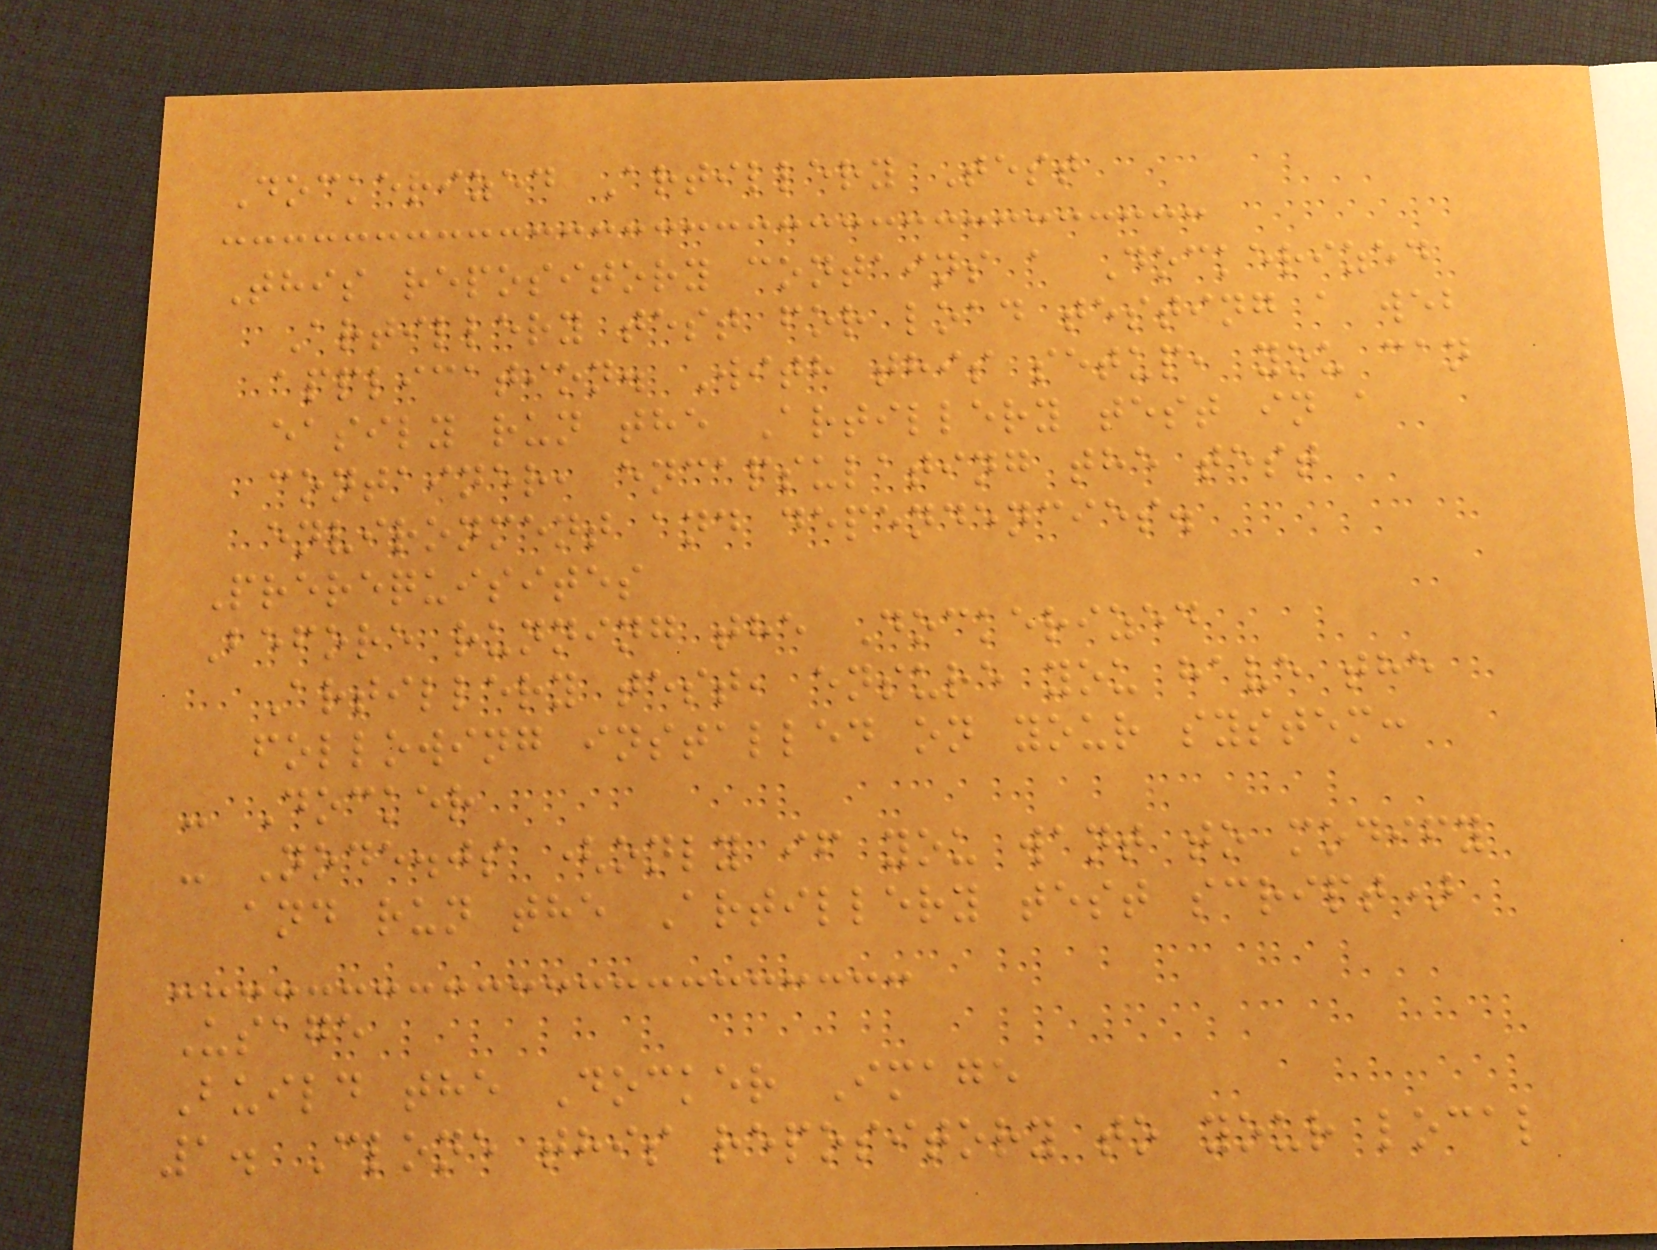Dockerized Artillery Test
This repository contains a Dockerized
Artillery test for load testing a web
application. With this setup, you can
easily run the Artillery test in a
container, encapsulating the test
environment and dependencies.
Prerequisites
Before running the Dockerized
Artillery test, ensure you have the
following installed on your system:
- Docker
- Node.js (only if you want to modify
and run the Artillery test script)
Usage
Build the Docker Image
1. Clone this repository to your local
